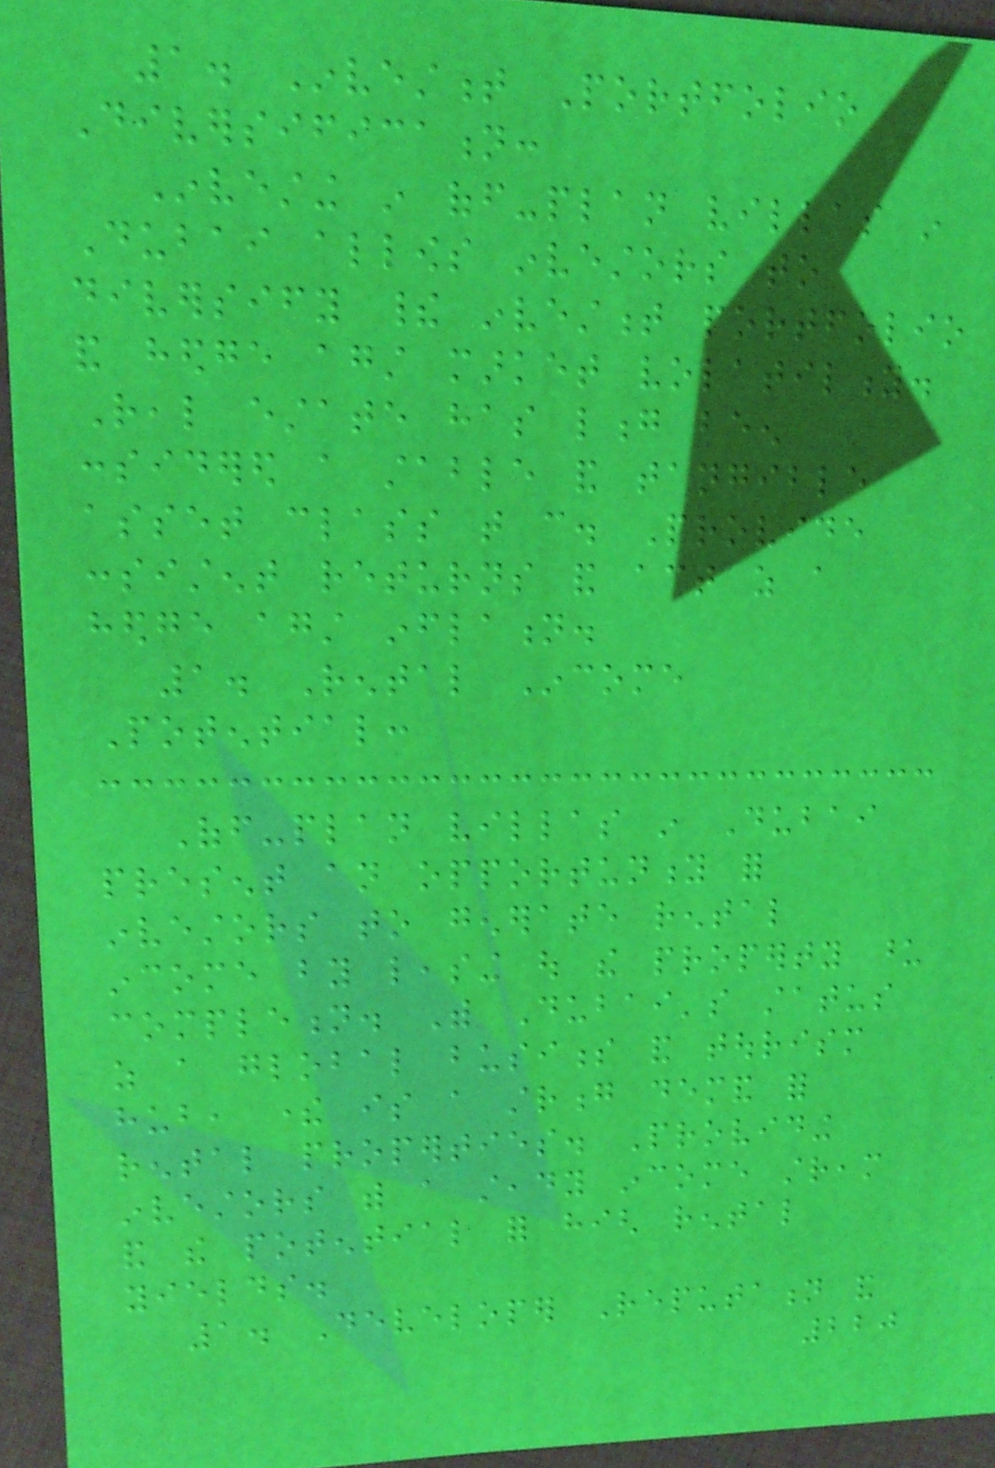1. Investment Portfolio
Diversification:
Investing in off-plan villas in
Dubai allows investors to
diversify their investment portfolio
and hedge against market volatility.
Real estate has long been
considered a stable and tangible
asset class that can. Provide
consistent returns and act as a
hedge against inflation.
1. Rental Income
Potential:
Off-plan villas in Dubai
present an opportunity for
investors to generate rental
income by leasing out the property upon
completion. With Dubai's status
as a global business and tourism
hub, there is a strong demand for
rental properties. Providing
investors with a steady income stream
and the potential for high rental
yields.
1. Developer Reputation and
220
